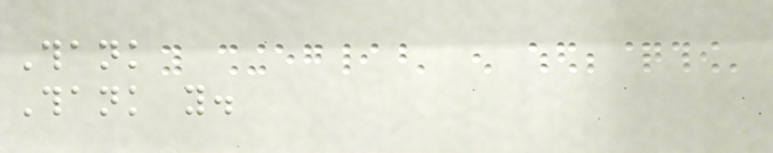Thank
Thank you.
